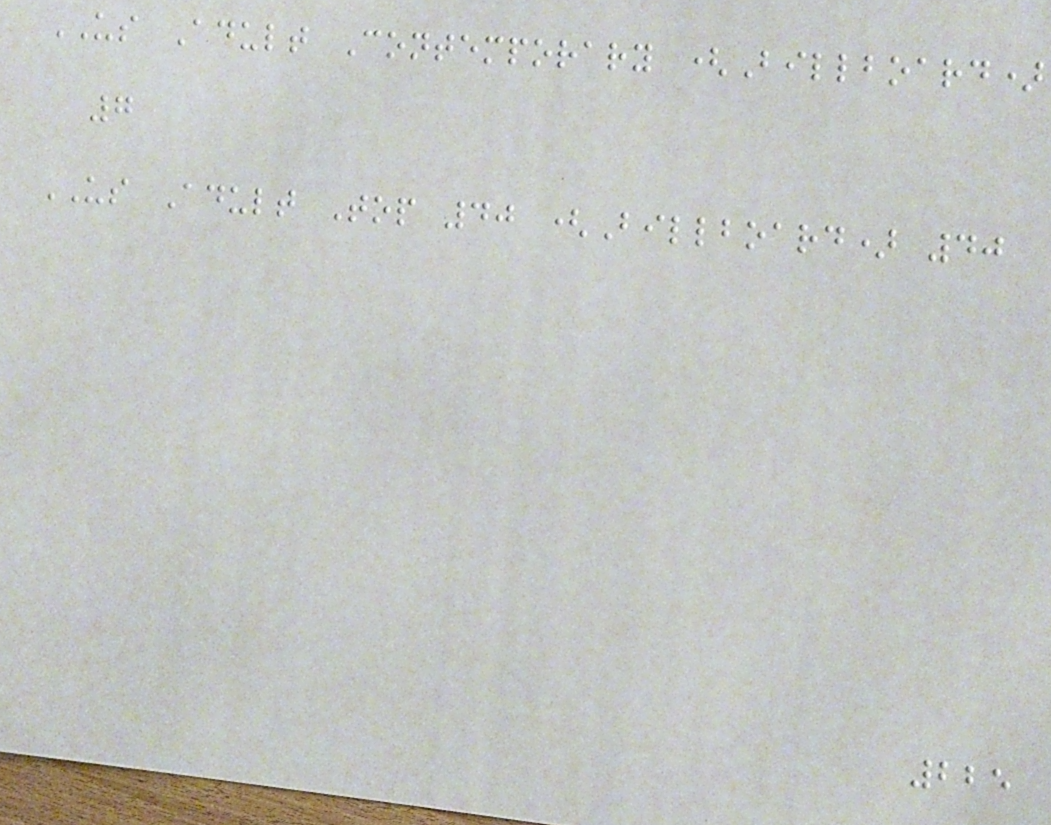US Adult Contemporary (Billboard)
7
US Adult Top 40 (Billboard) 40
225
